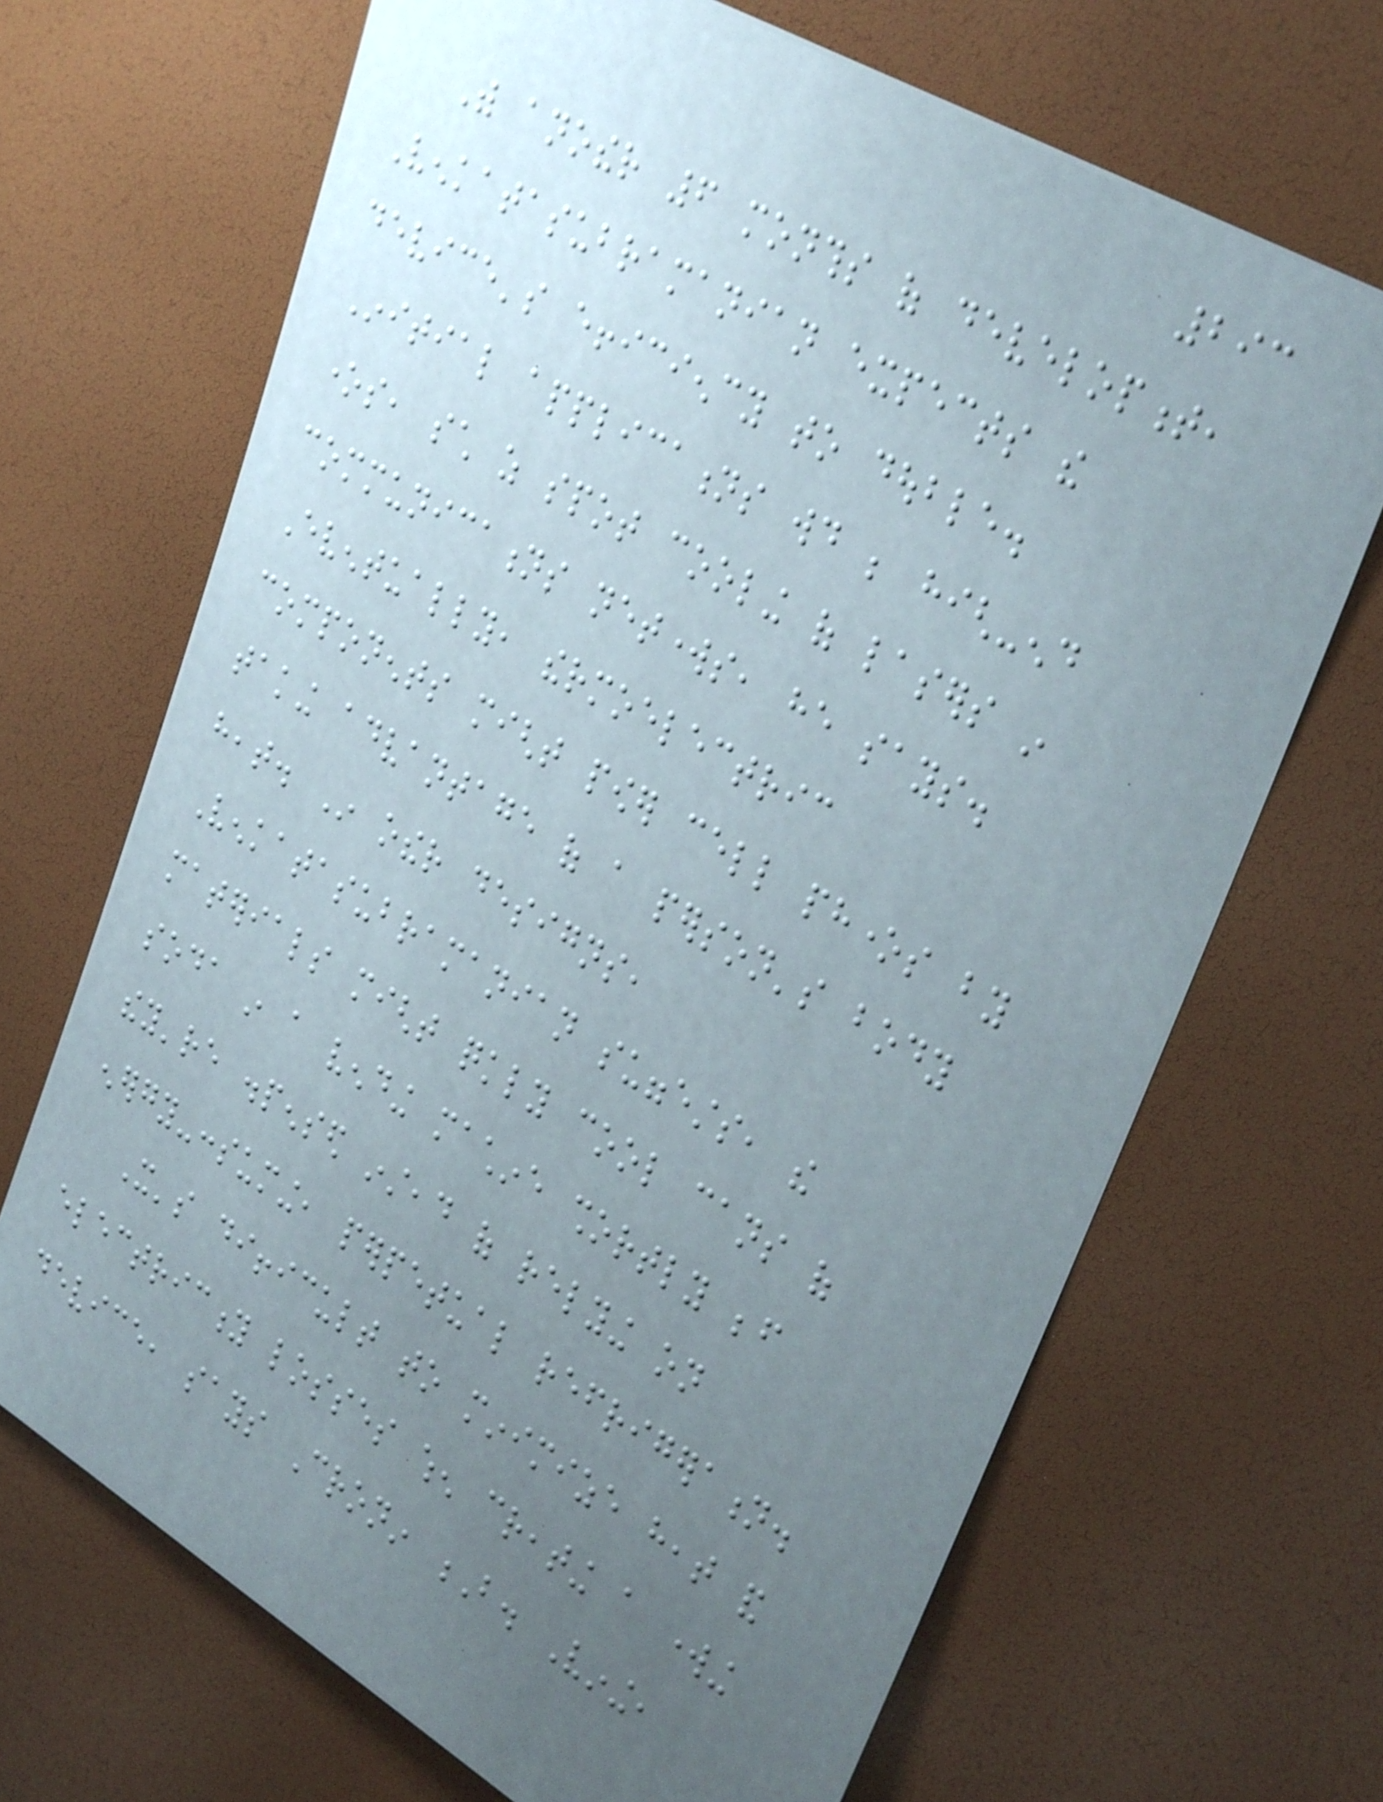293
With another 6 months of development,
Venkatasubramanian expects the
device's efficiency to double.
Initial applications would be high-end
ones, such as spot cooling of lasers in
communications networks, he says.
Eventually, thermoelectric
components might power cell phones by
taking advantage of a person's body
heat. In other designs,
Venkatasubramanian suggests, the
materials might quickly cool cans of
soda in a vending machine shortly before
they're dispensed instead of relying on
energy-consuming, perpetual refrigeration.
It's difficult to minimize heat and
electricity losses when creating a working
device, says Cronin B. Vining,
